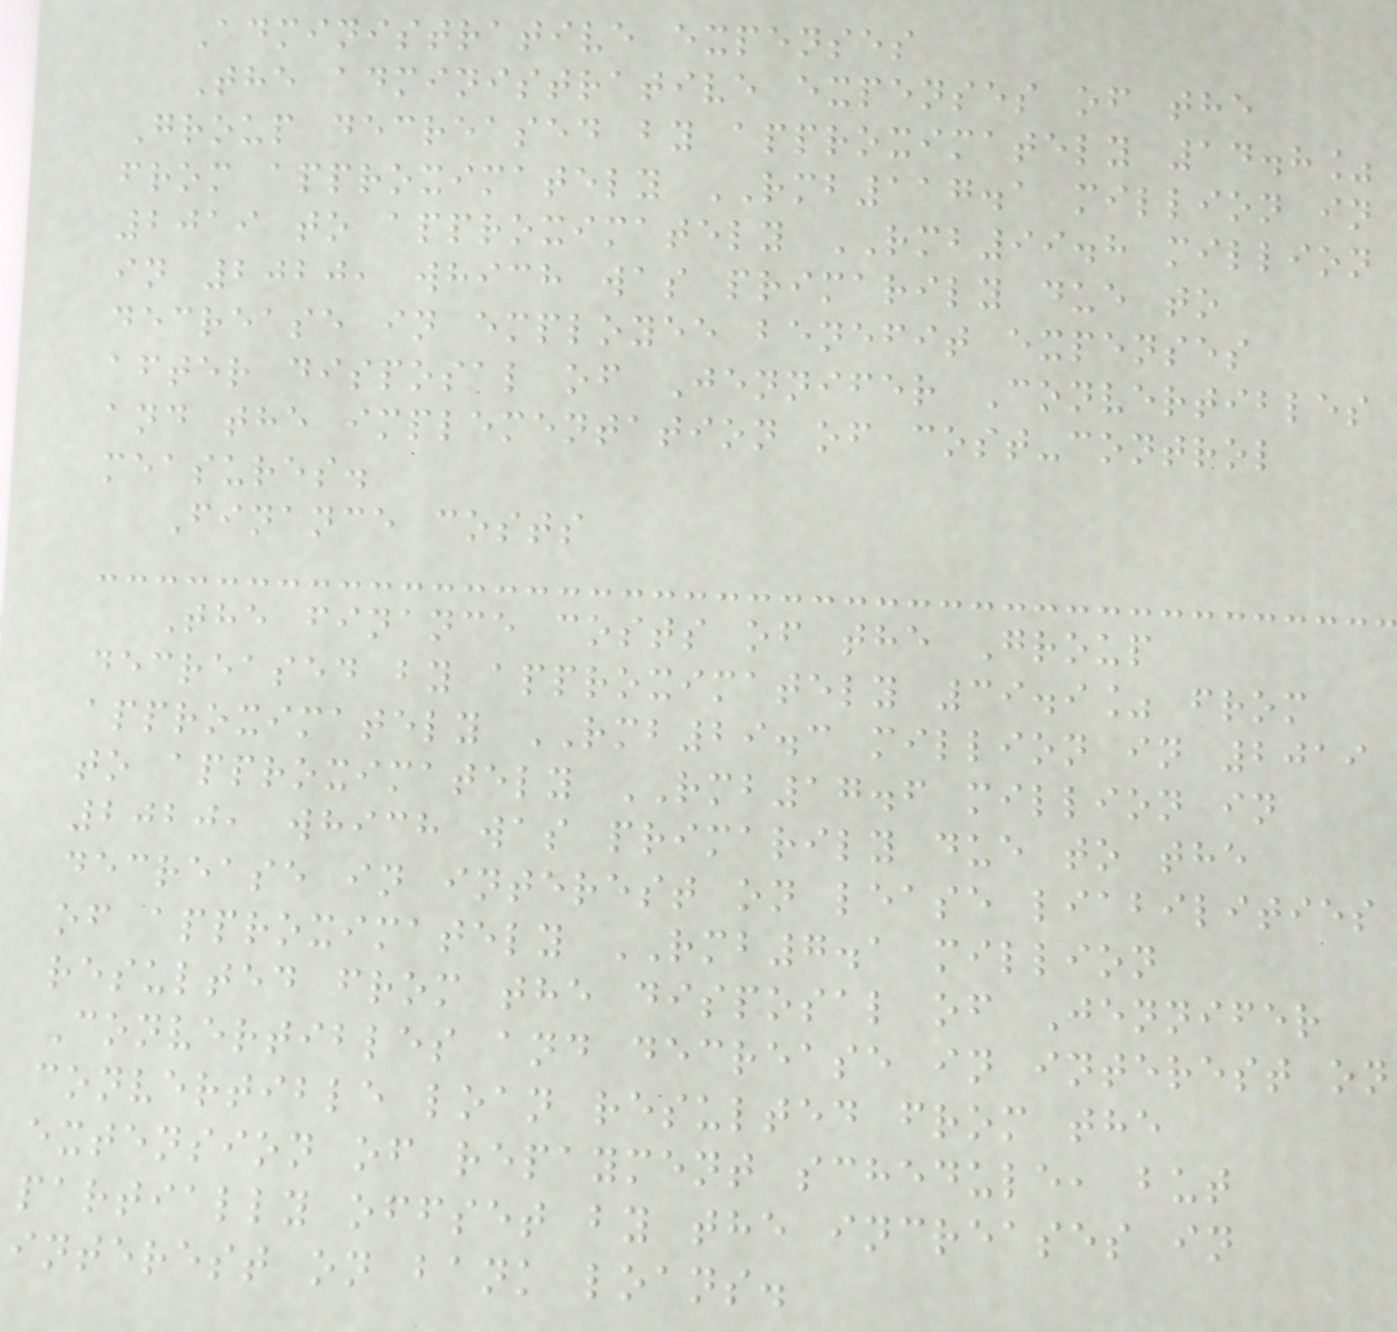Administrative expenses
The administrative expenses of the
Group decreased by approximately 14.8%
from approximately RMB117.1 million in
2019 to approximately RMB99.8 million
in 2020, which was primarily due to
decrease in employee benefit expenses
after disposal of Jennifer Convertibles
and the implementation of cost-control
measures.
Finance costs
The finance costs of the Group
decreased by approximately 39.9% from
approximately RMB29.3 million in 2019
to approximately RMB17.6 million in
2020, which was primarily due to the
decrease in interest on lease liabilities
of approximately RMB7.1 million
resulted from the disposal of Jennifer
Convertibles and decrease in interest on
convertible loan resulted from the
extension of repayment schedule, but
partially offset by the increases in
interest on bank loans.
